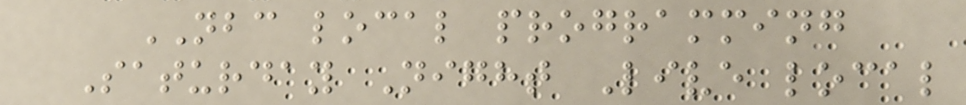NBC local programming
Saturday Night Live local
